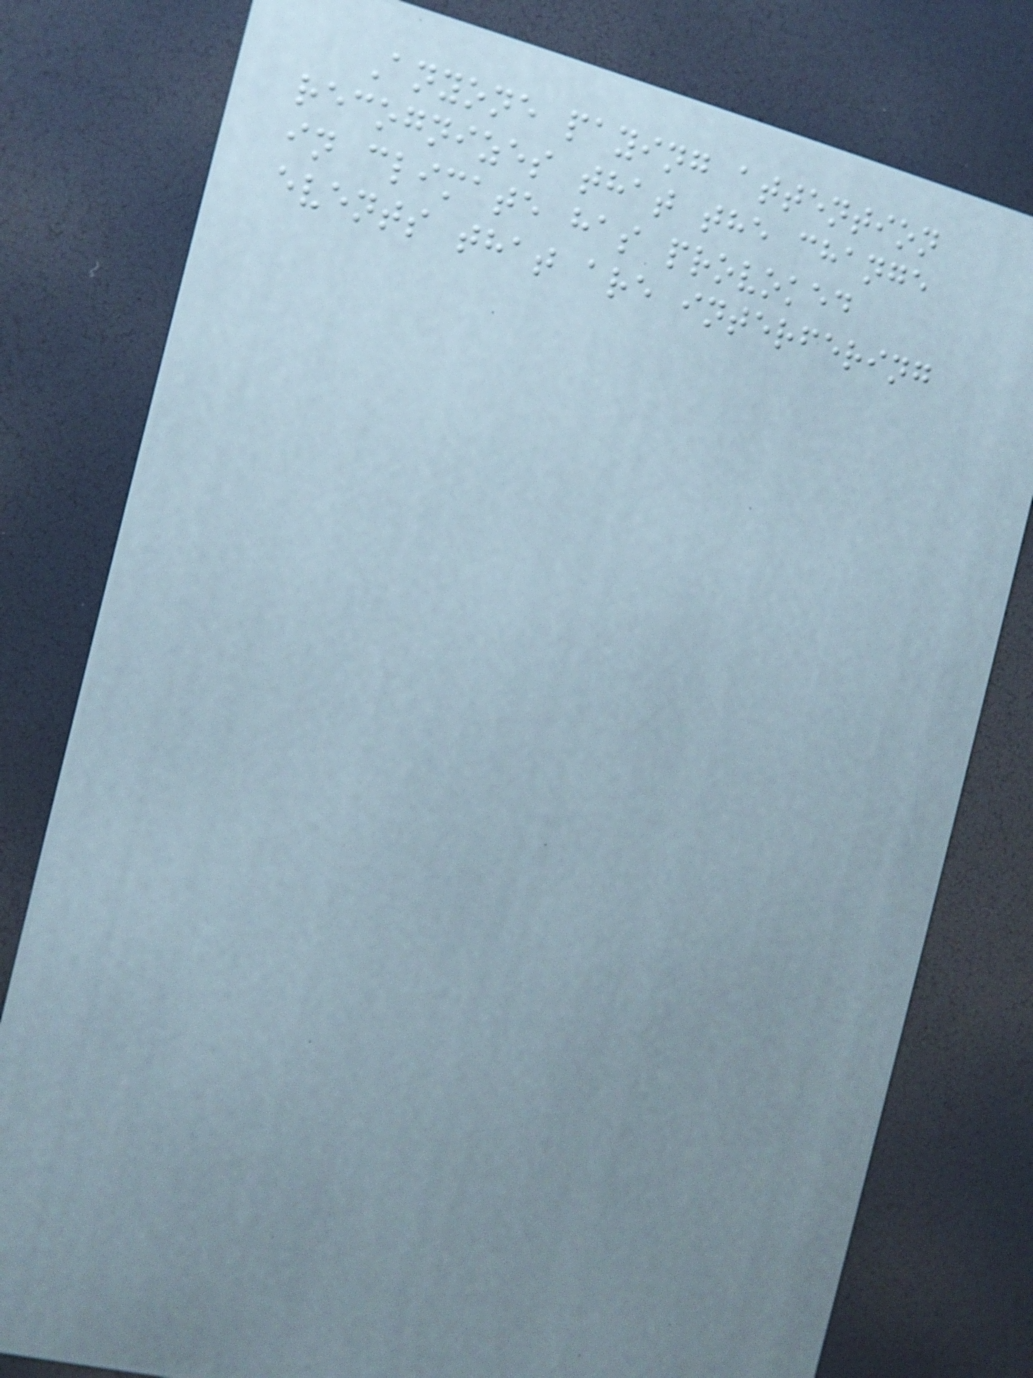Anyone paying attention
recognizes that the change
in climate has provoked
events that are interfering
